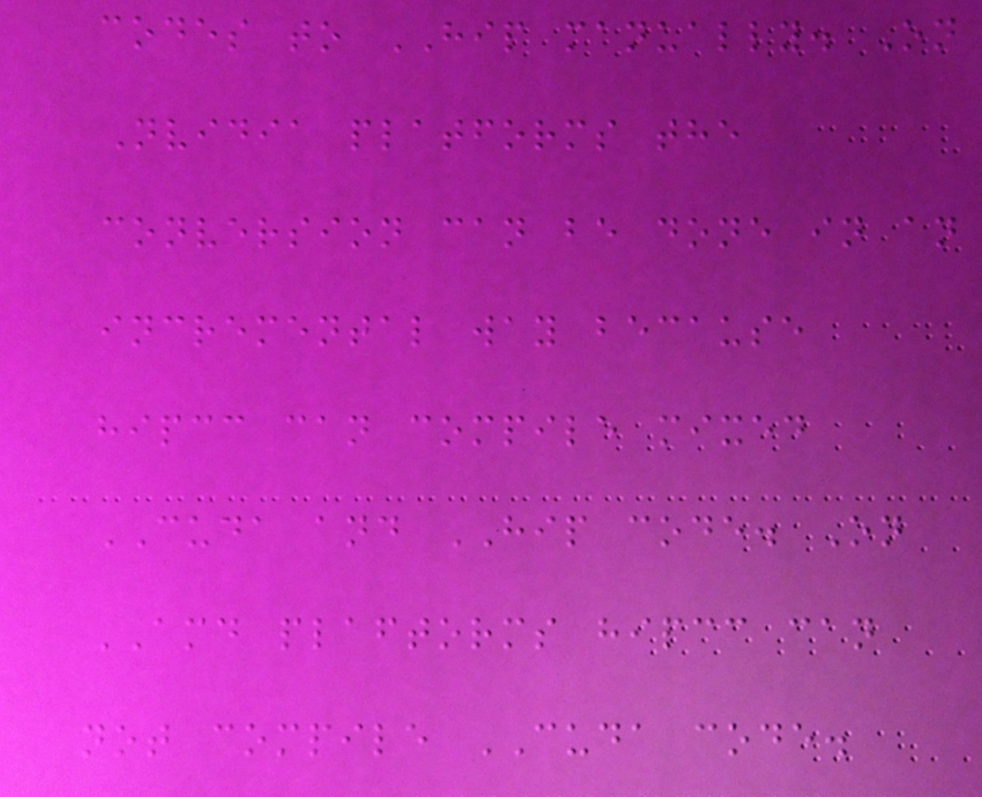codes to HIP manually. On
Nvidia platforms the
conversion can be done in an
incremental way because
hipcc can compile mixed
CUDA and HIP code. On
AMD plaftorms hipcc can
not compile CUDA code.
